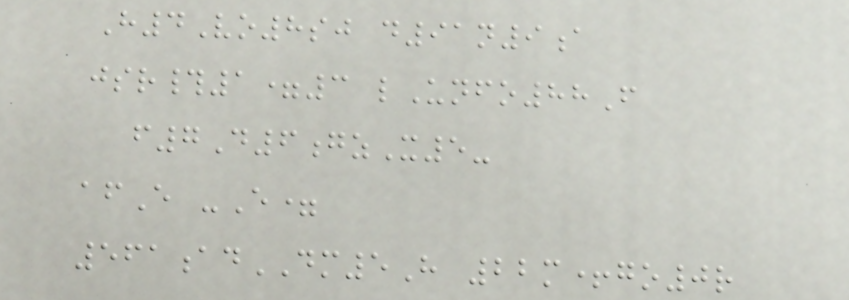H4Vo8sj d91n9a
jsr#1=3 lUnfo88F
f7D6gzX5-
afE -E=
561adDM5H 22m+go0r
